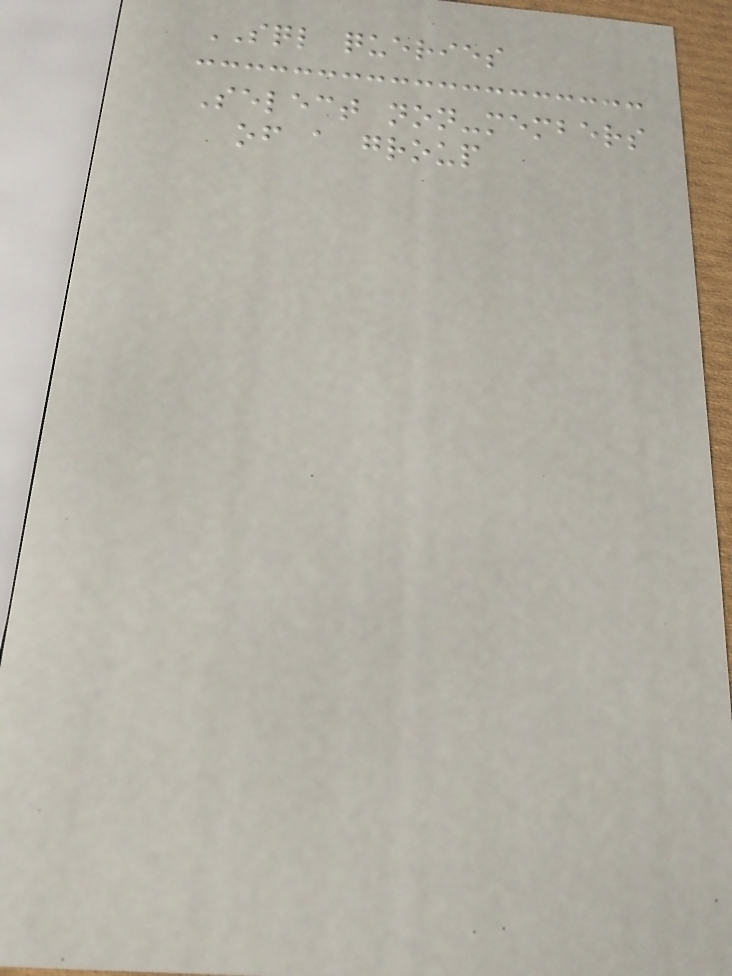SQL queries
Select non-members
of a group
